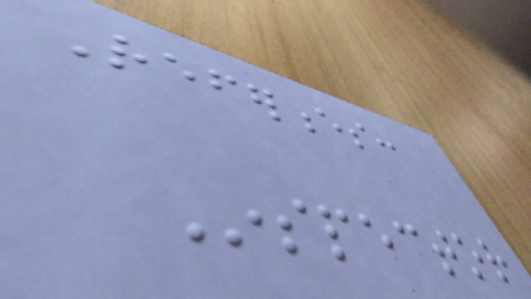References:
Inspector
